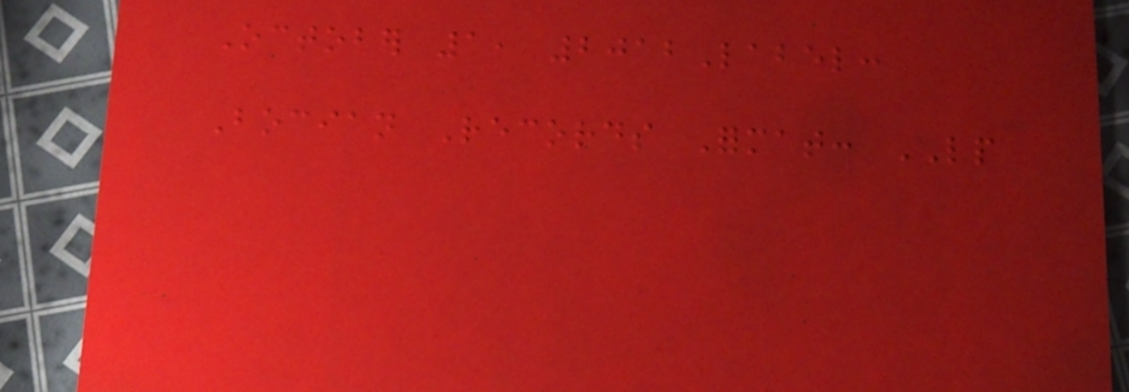October 1, 2012Label:
Bocian Records Format: LP
